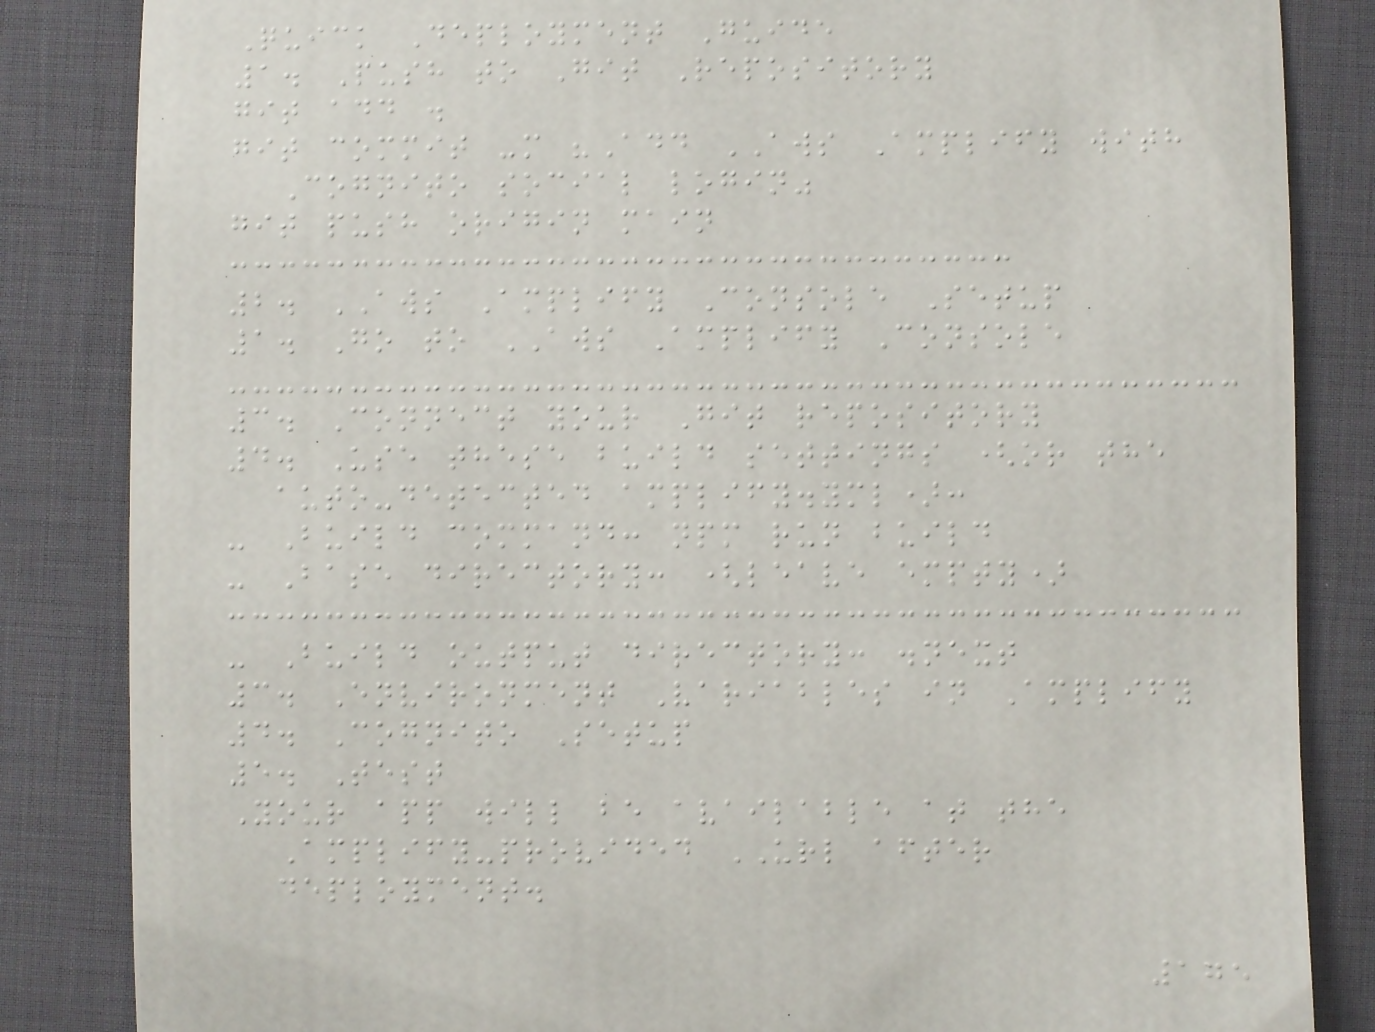Quick Deployment Guide
1. Push to Git Repository
git add .
git commit -m "Add AWS Amplify with
Cognito social login"
git push origin main
2. AWS Amplify Console Setup
1. Go to AWS Amplify Console
3. Connect your Git repository
4. Use these build settings (or the
auto-detected amplify.yml):
- Build command: npm run build
- Base directory: (leave empty)
- Build output directory: .next
3. Environment Variables in Amplify
4. Cognito Setup
5. Test
Your app will be available at the
Amplify-provided URL after
deployment.
175
